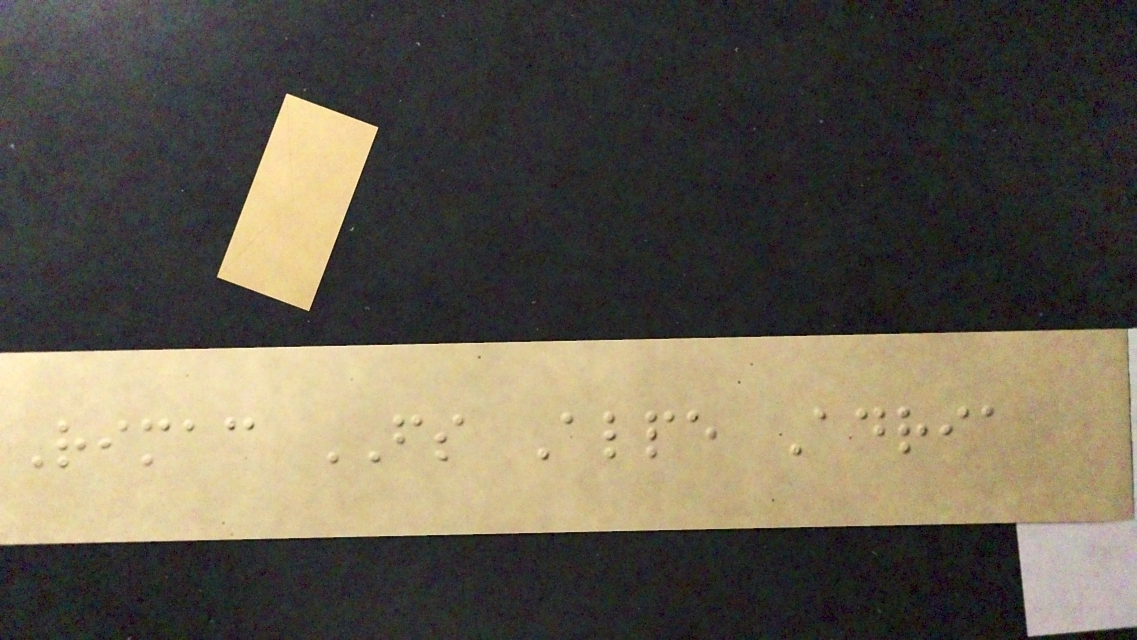Rimac FS Alpe Adria
